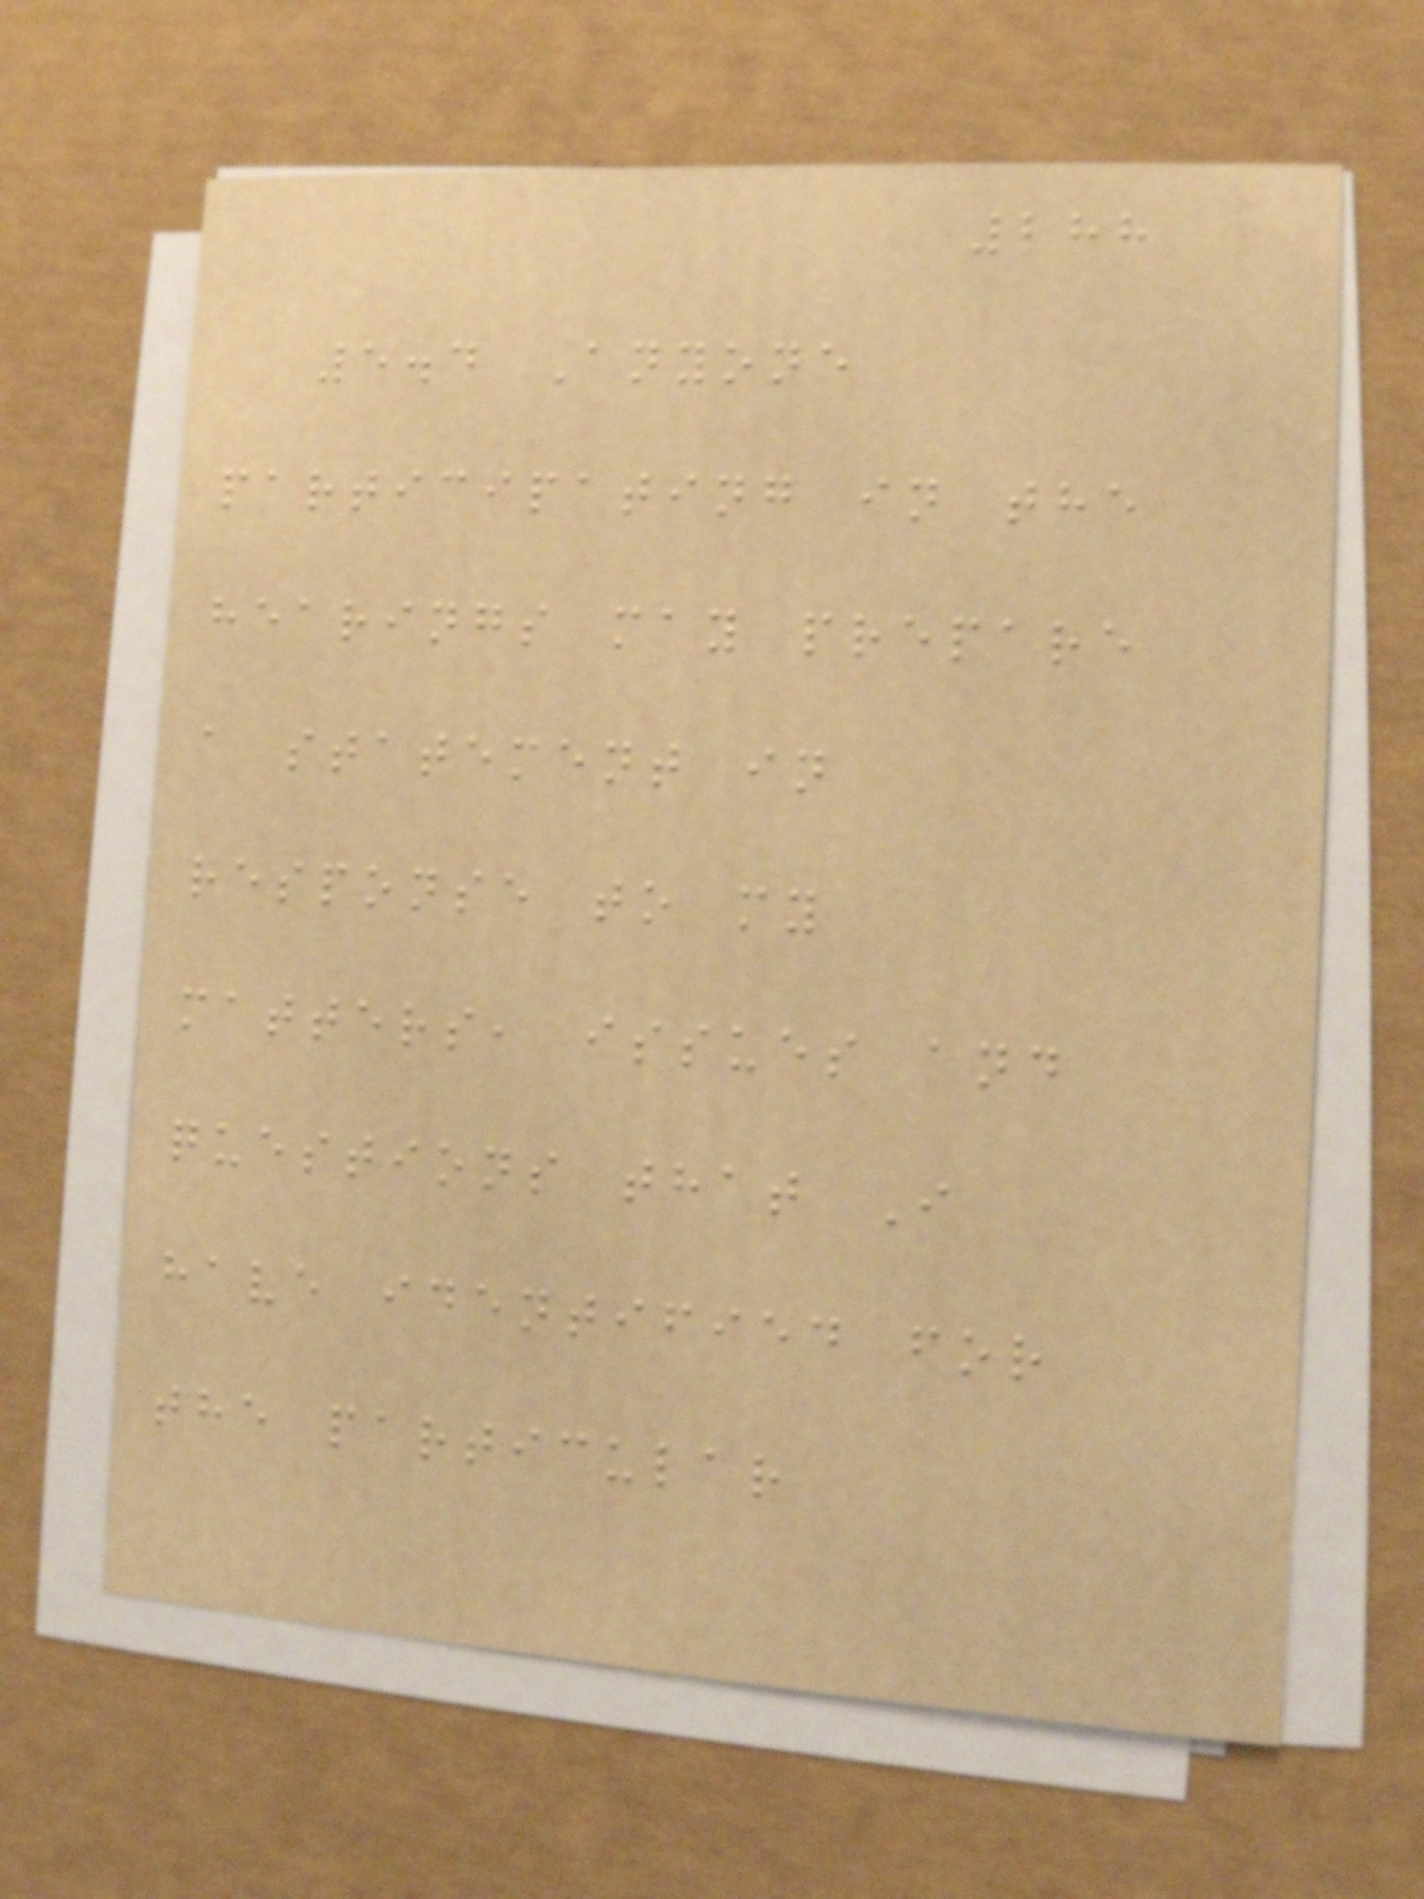288
5.4 Anyone
participating in the
hearings may prepare
a statement in
response to my
matters, issues and
questions that I
have identified for
the particular
